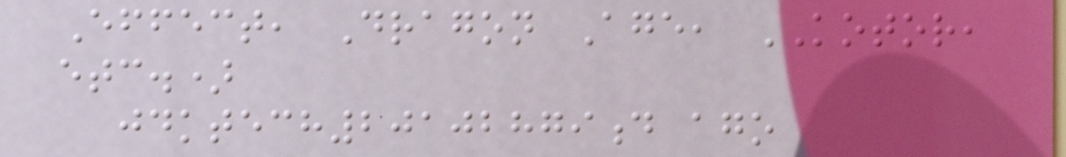Effect, Dragon Age, KOTOR,
etc.)
jdktech20102879d ago
